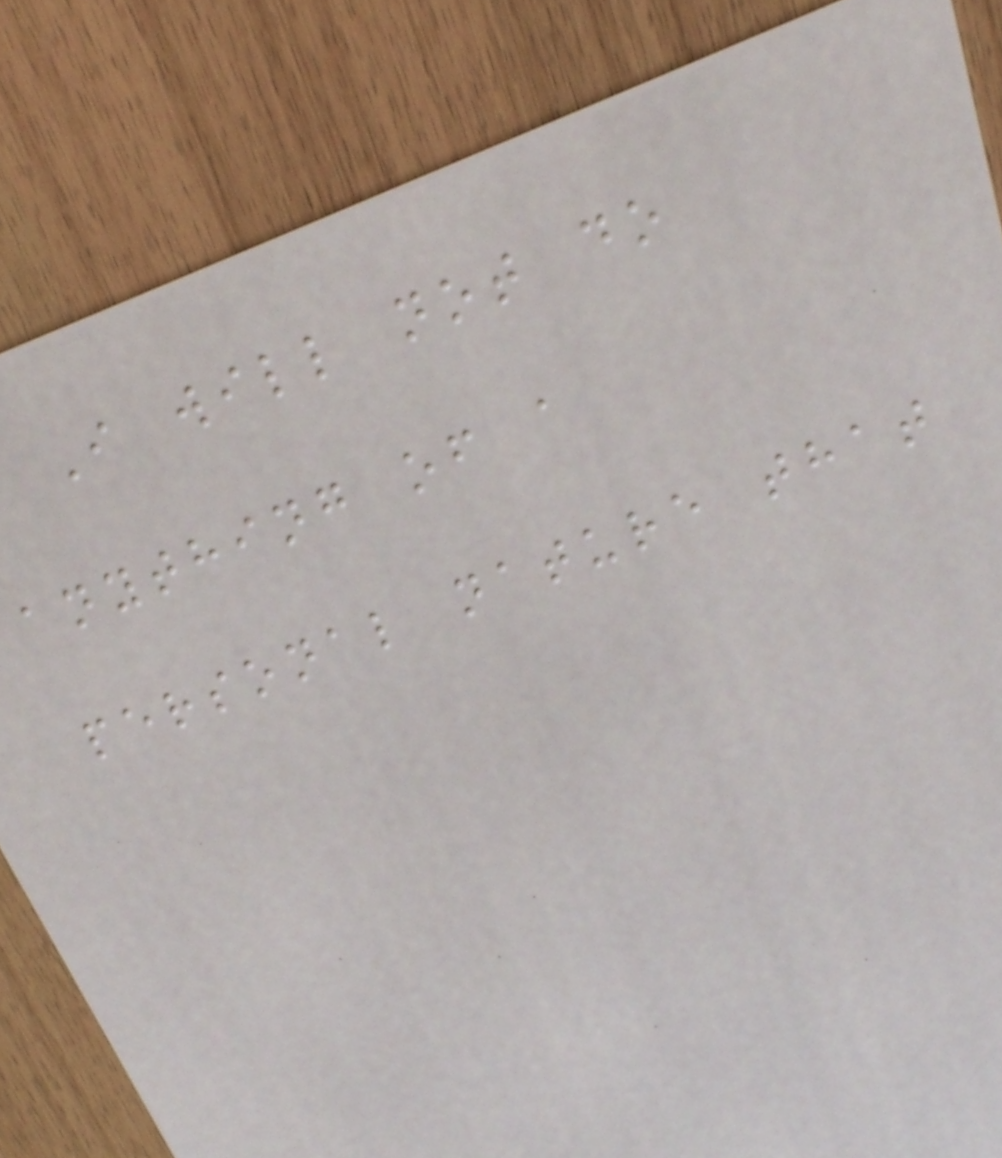I will not do
anything of a
personal nature that
